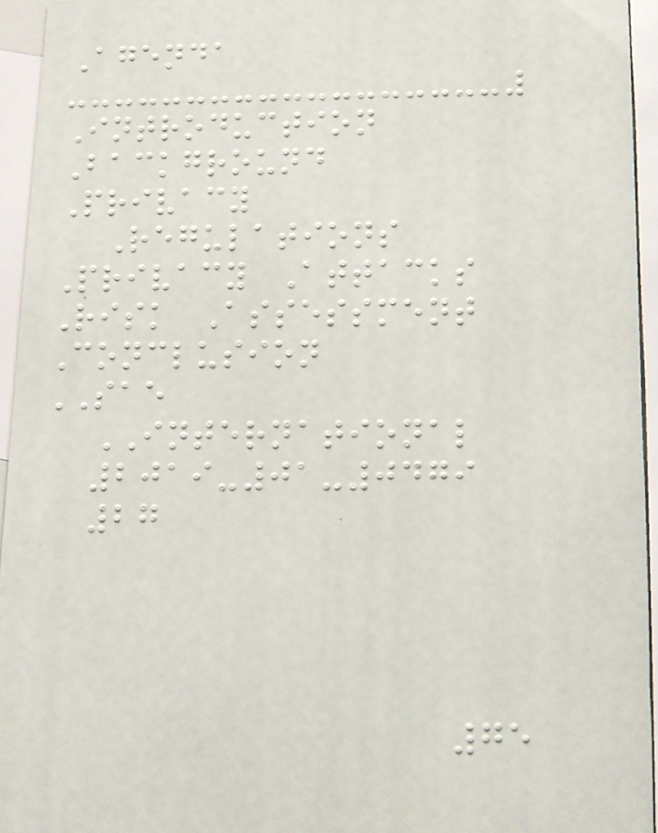Agenda
Introduction
Background
Privacy
Regulations
Privacy Attacks
Risk Assessment
Conclusion
SAE
INTERNATIONAL
2019-01-0479
27
75
